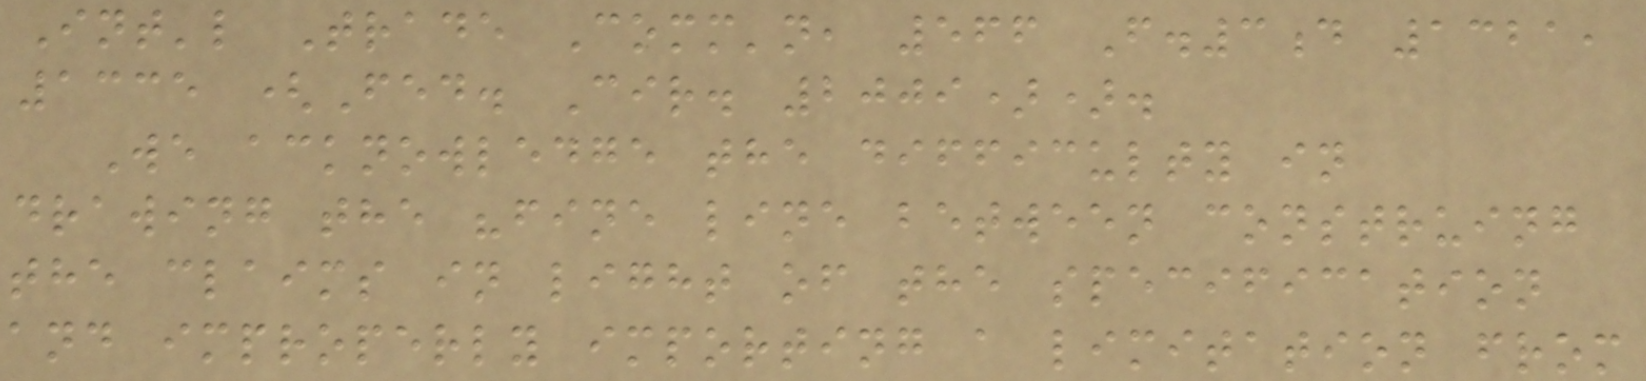Int'l Trade Comm'n, 566 F.3d 1321,
1335 (Fed. Cir. 2009)).
We acknowledge the difficulty in
drawing the "fine line between construing
the claims in light of the specification
and improperly importing a limitation from
